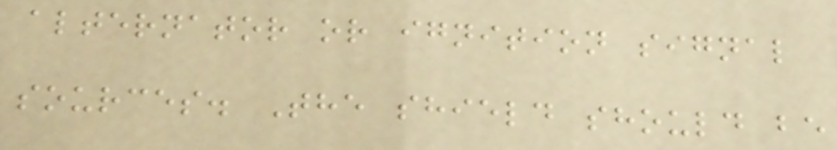alternator or ignition signal
sources. The shield should be
